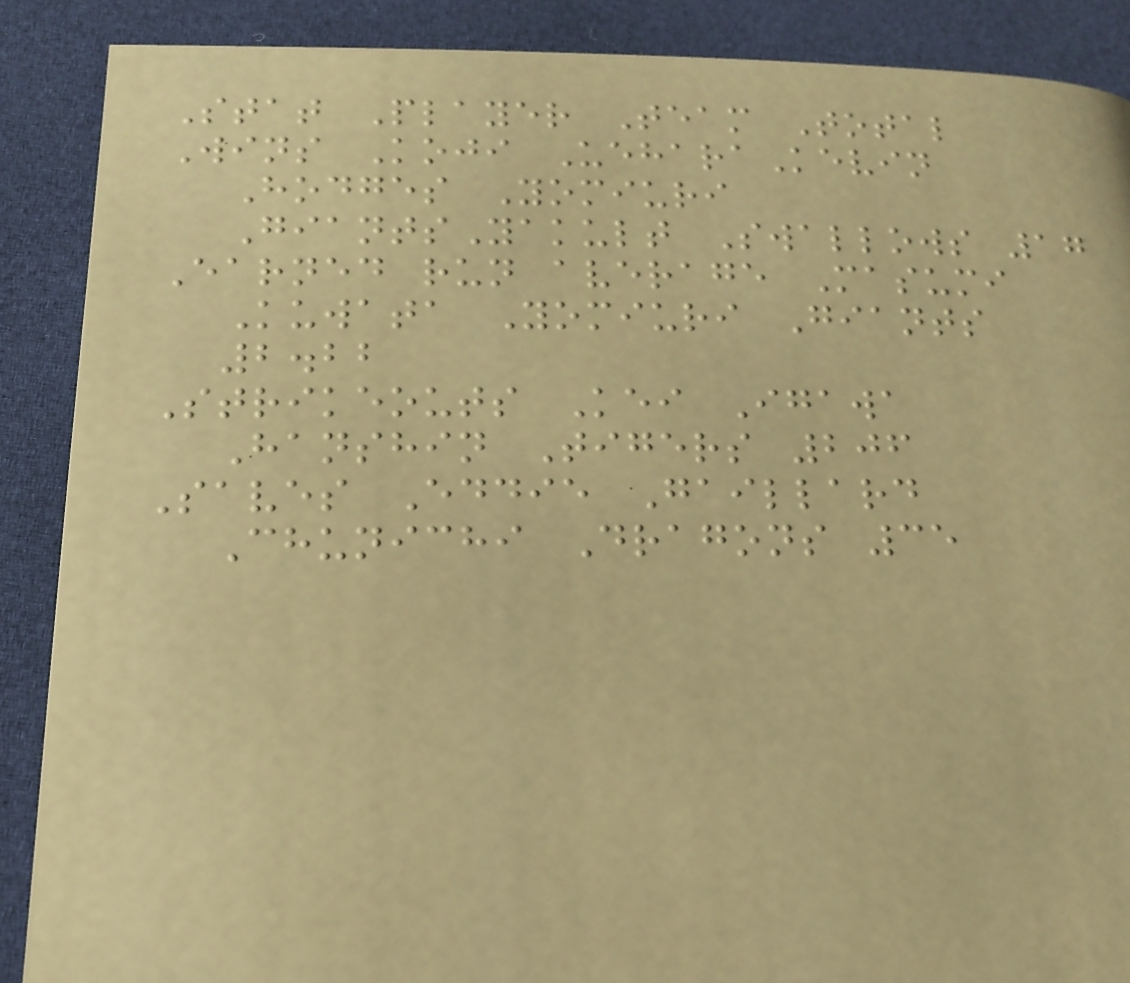Stat Player Team Total
Wins Koji UeharaKevin
Hodges Yomiuri
GiantsYakult Swallows 17
Earned run average Masumi
Kuwata Yomiuri Giants
2.22
Strikeouts Kei Igawa
Hanshin Tigers 206
Saves Eddie Gaillard
Chunichi Dragons 35
